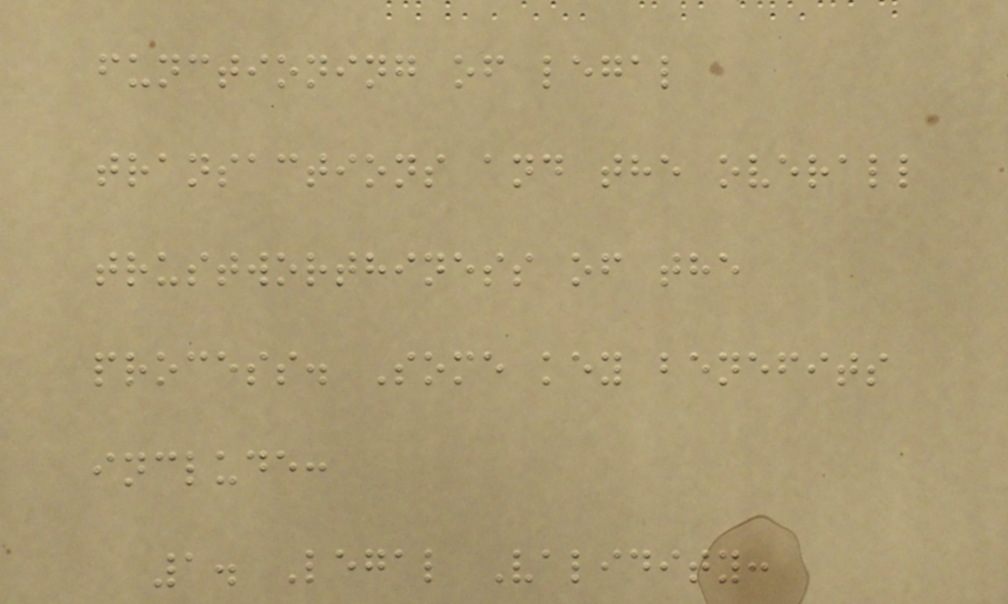functioning of legal
transactions and the overall
trustworthiness of the
process. Some key benefits
include:
1. Legal Validity:
